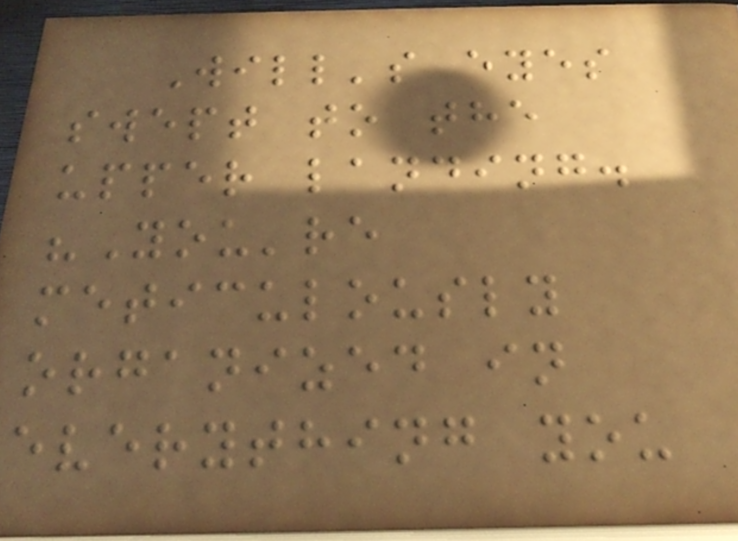Will's eyes
swept to the
upper landing.
"You're
meticulously
organized in
everything you
